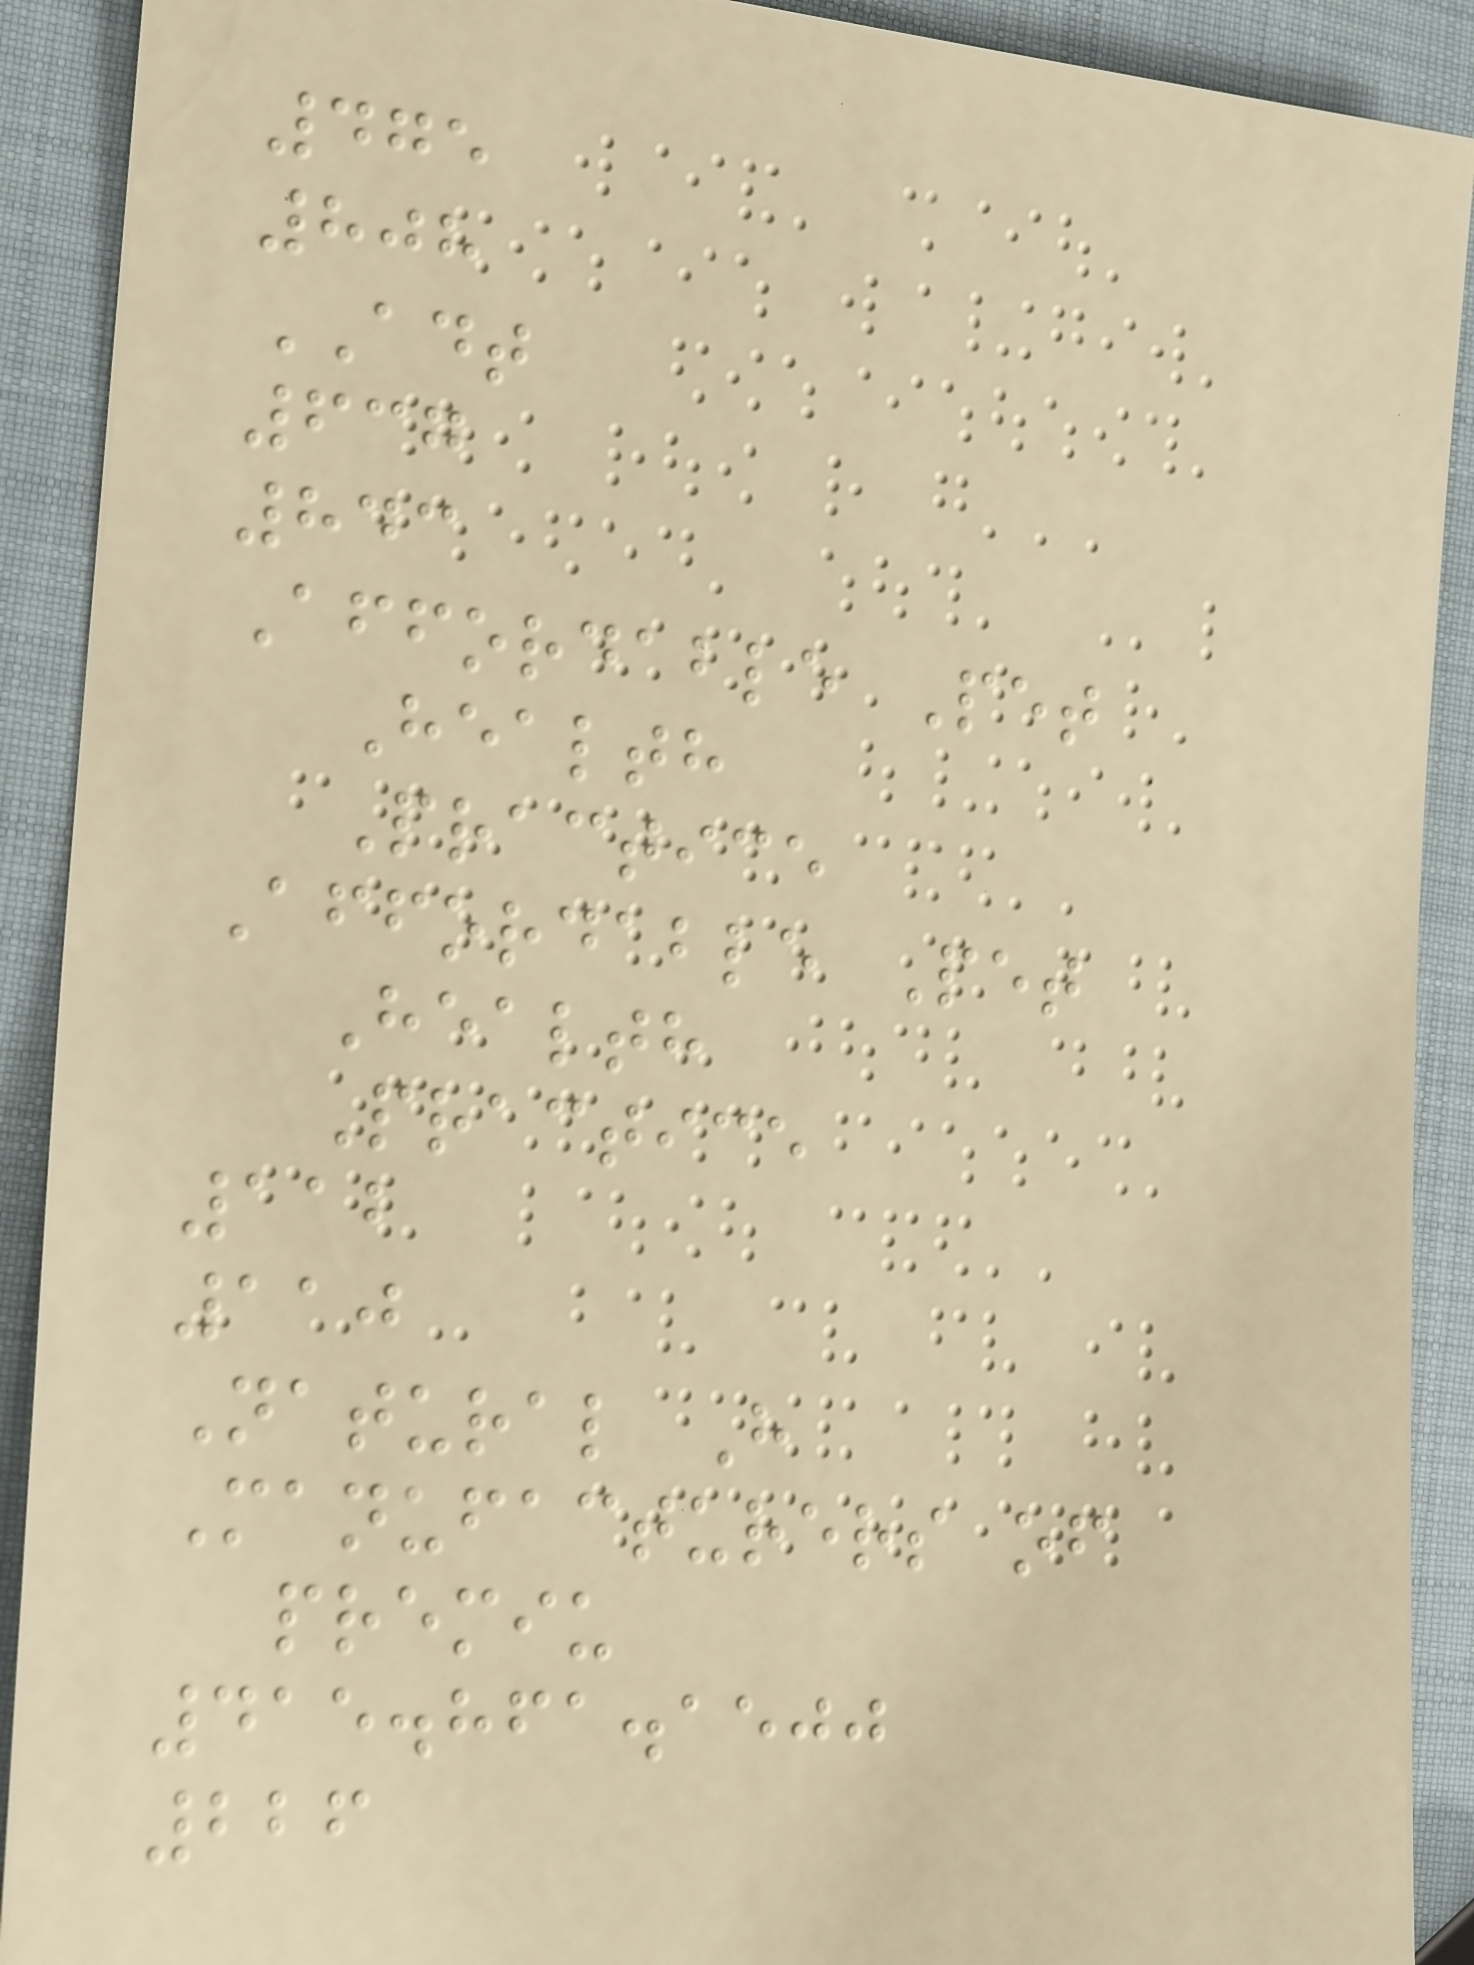475
808
ADT
637
843
Affordable Pet
Health
Practice
Affordable Pet
Health
Practice
112
110
Natural H
Manufacturers of
premiu
415.861.1500
226
